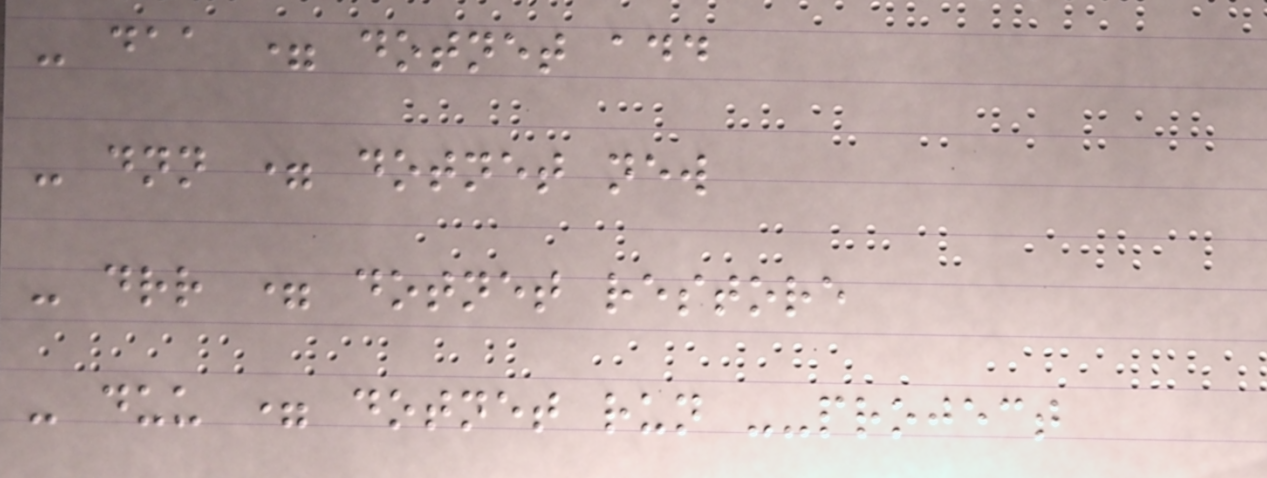- daa = dotnet add
- dnn = dotnet new
- drr = dotnet restore
- duu = dotnet run --project
